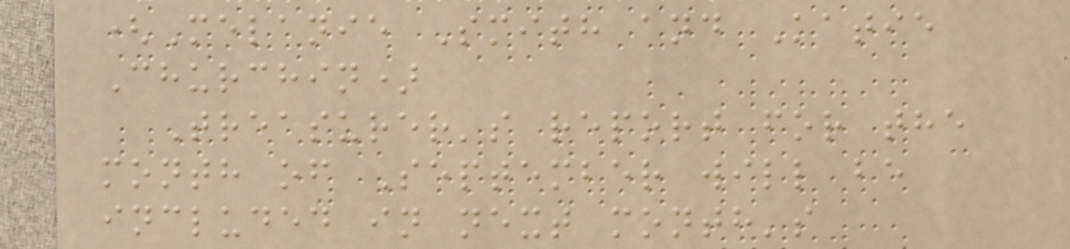(Melanie Smith and Katie
Churchin)
Treasurer's report for the
month of September will be
included in next month's
